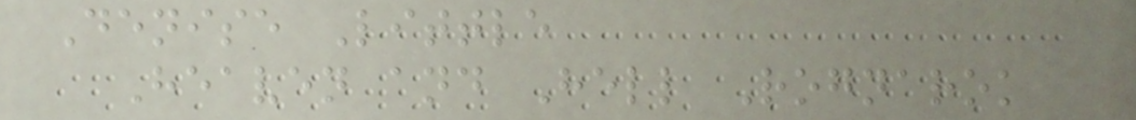Denise Little
Heaven and Hell Rognarok
